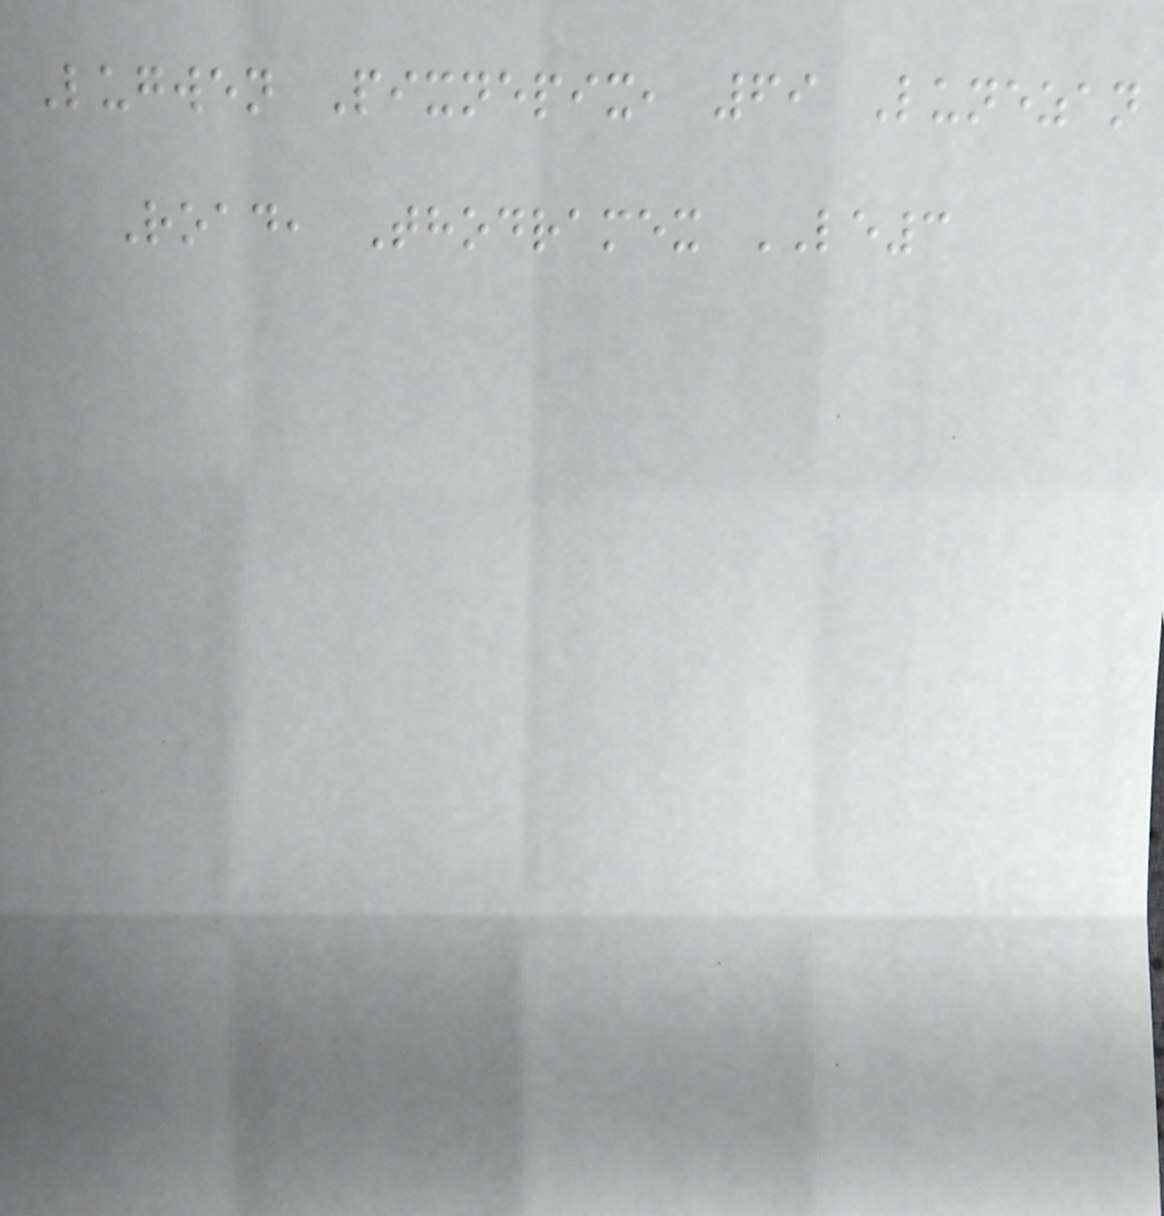Lugwen Pixnepix, 69 Lunezan
Road, Thodramex LE3
